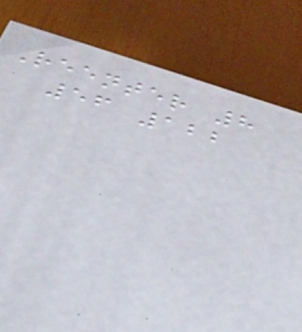Reenter 8
56 122
